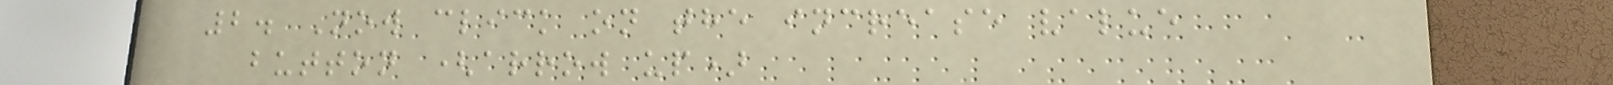2. Now click on the increase value
button (arrow up)
